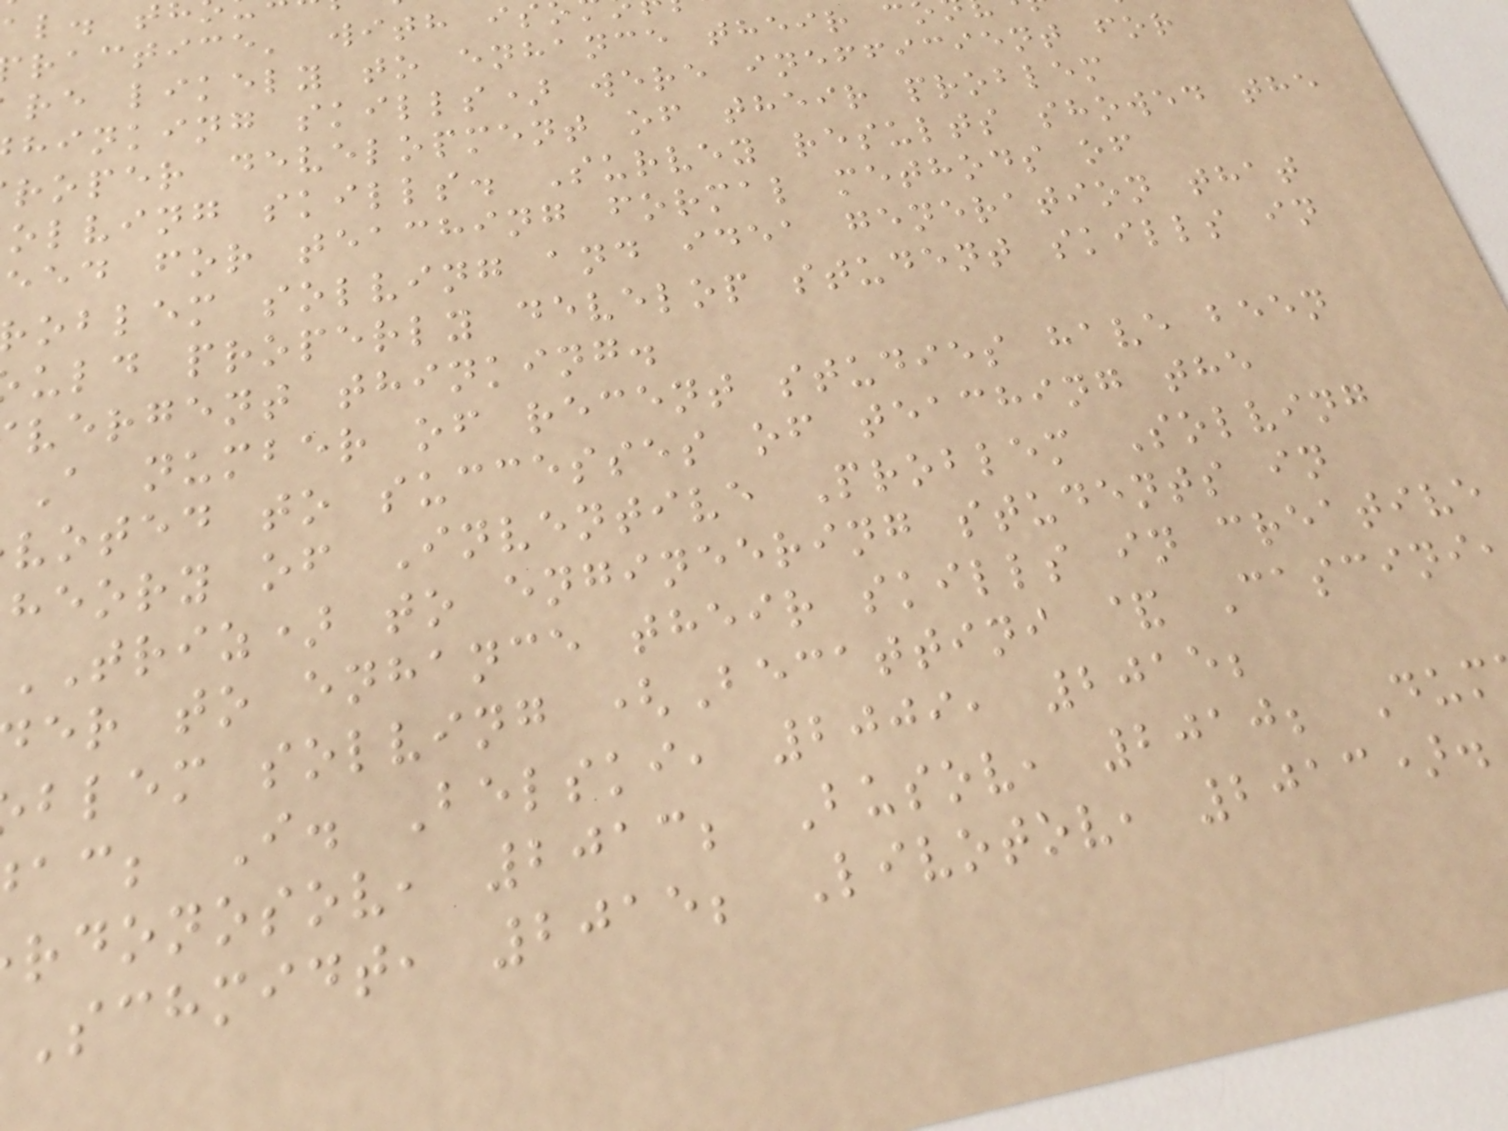ractice' with is
re likely to enhance their c
hinking skills) were inefficient for
roper development of their problem
olving skills. Survey results showed the
eed for teaching formal methods of
oblem solving and idea generation that
uld properly develop student skills in
vergent thinking.
A number of recent studies have been
voted to successes of teaching the
heory of Inventive Problem Solving
TRIZ) to engineering students in
er to enhance their skills in creative
blem solving (Becattini & Cascini
ac; I. Belski, 2009, 2015;
rdonosov, 2013; Busov, 2010; Dum
Schmidt, 2015; Livotov, 2013).
